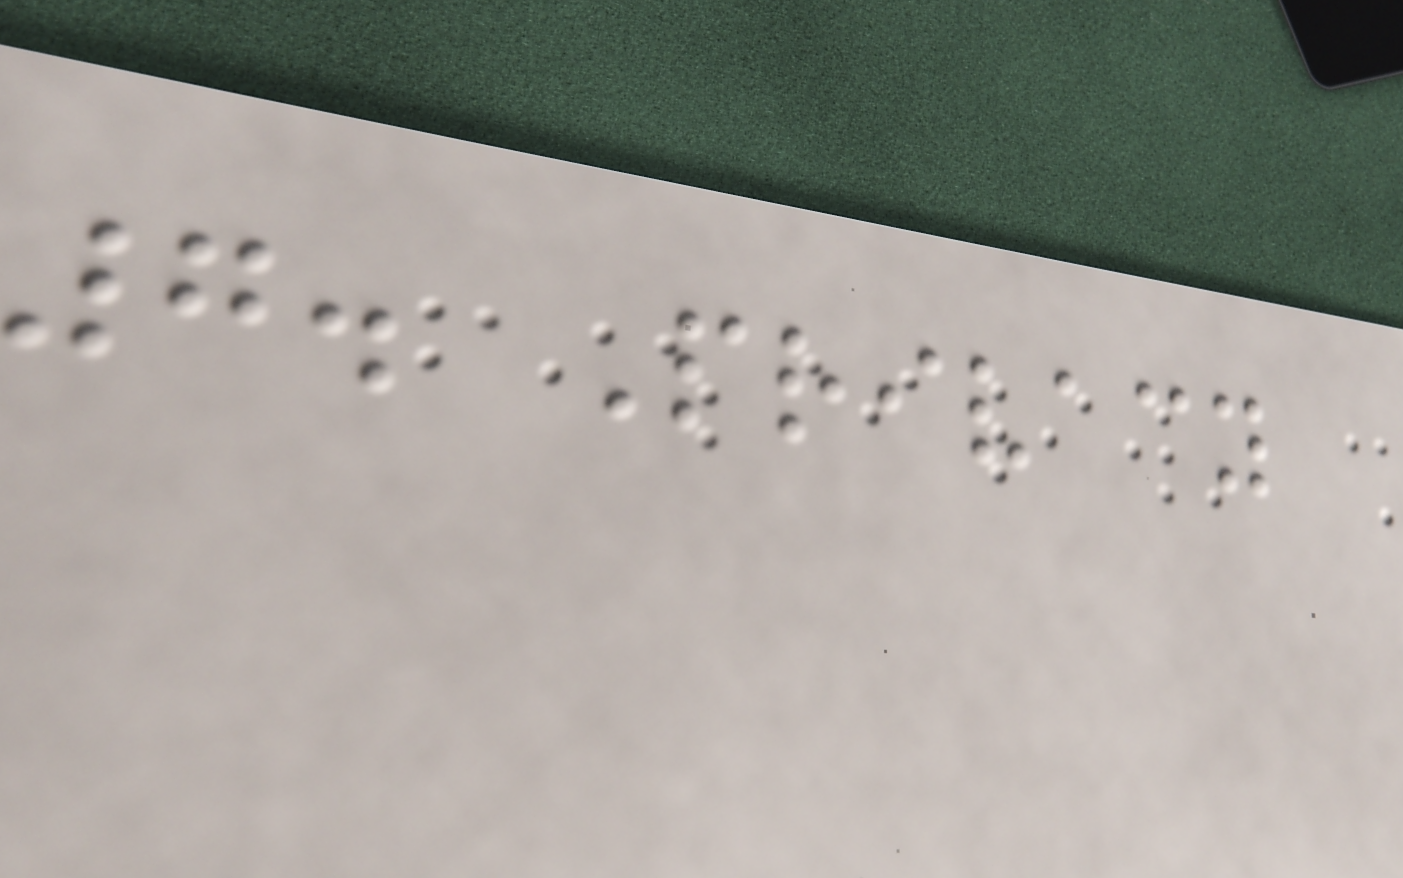7. Privacy
